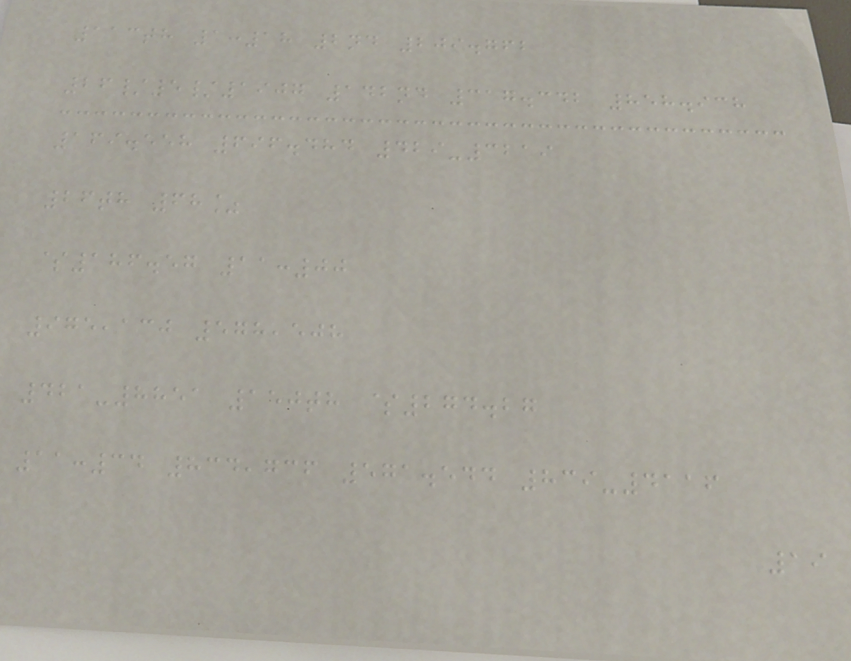113th 1:18 2nd 209.762
26/5/1907 142nd 317.342 858.938
169.558 696.484 429-3219
26th 68%
$186.57 11:00
975,130 578,508
421-8851 150th $274.27
11:34 834,736 571.544 839-4116
19
